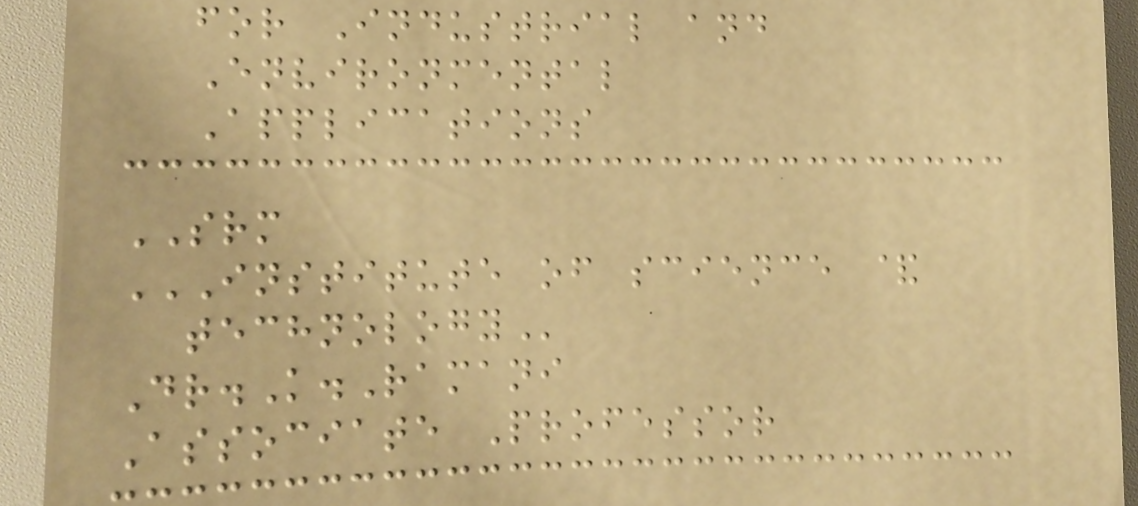for Industrial and
Environmental
Applications
SRM
INSTITUTE OF SCIENCE &
TECHNOLOGY
Dr.K.Ramani
Associate Professor
